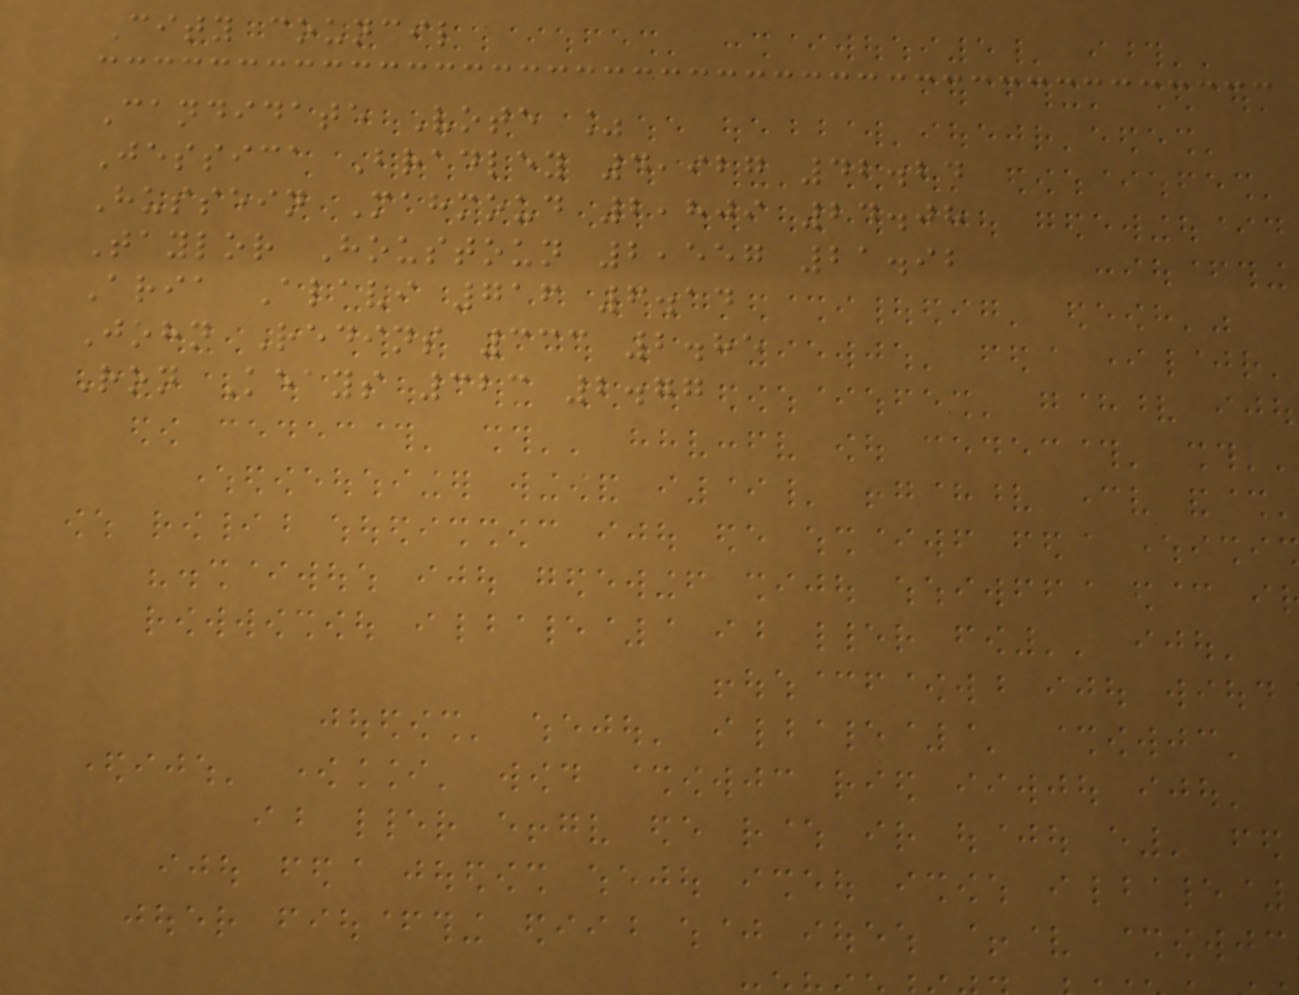City council
Candidate Vote %
Jessica Bradley 4,927 42.24
Hussein Mahmoud 2,809 24.08
Taylor Houstoun 2,557 21.92
Aria Alavi 716 6.14
John Redins 333 2.85
Ron Keays 323 2.77
